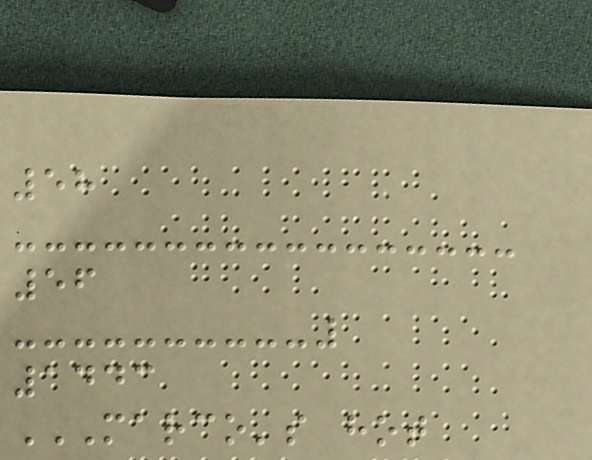58
56
1443
MARCO'S HOT
